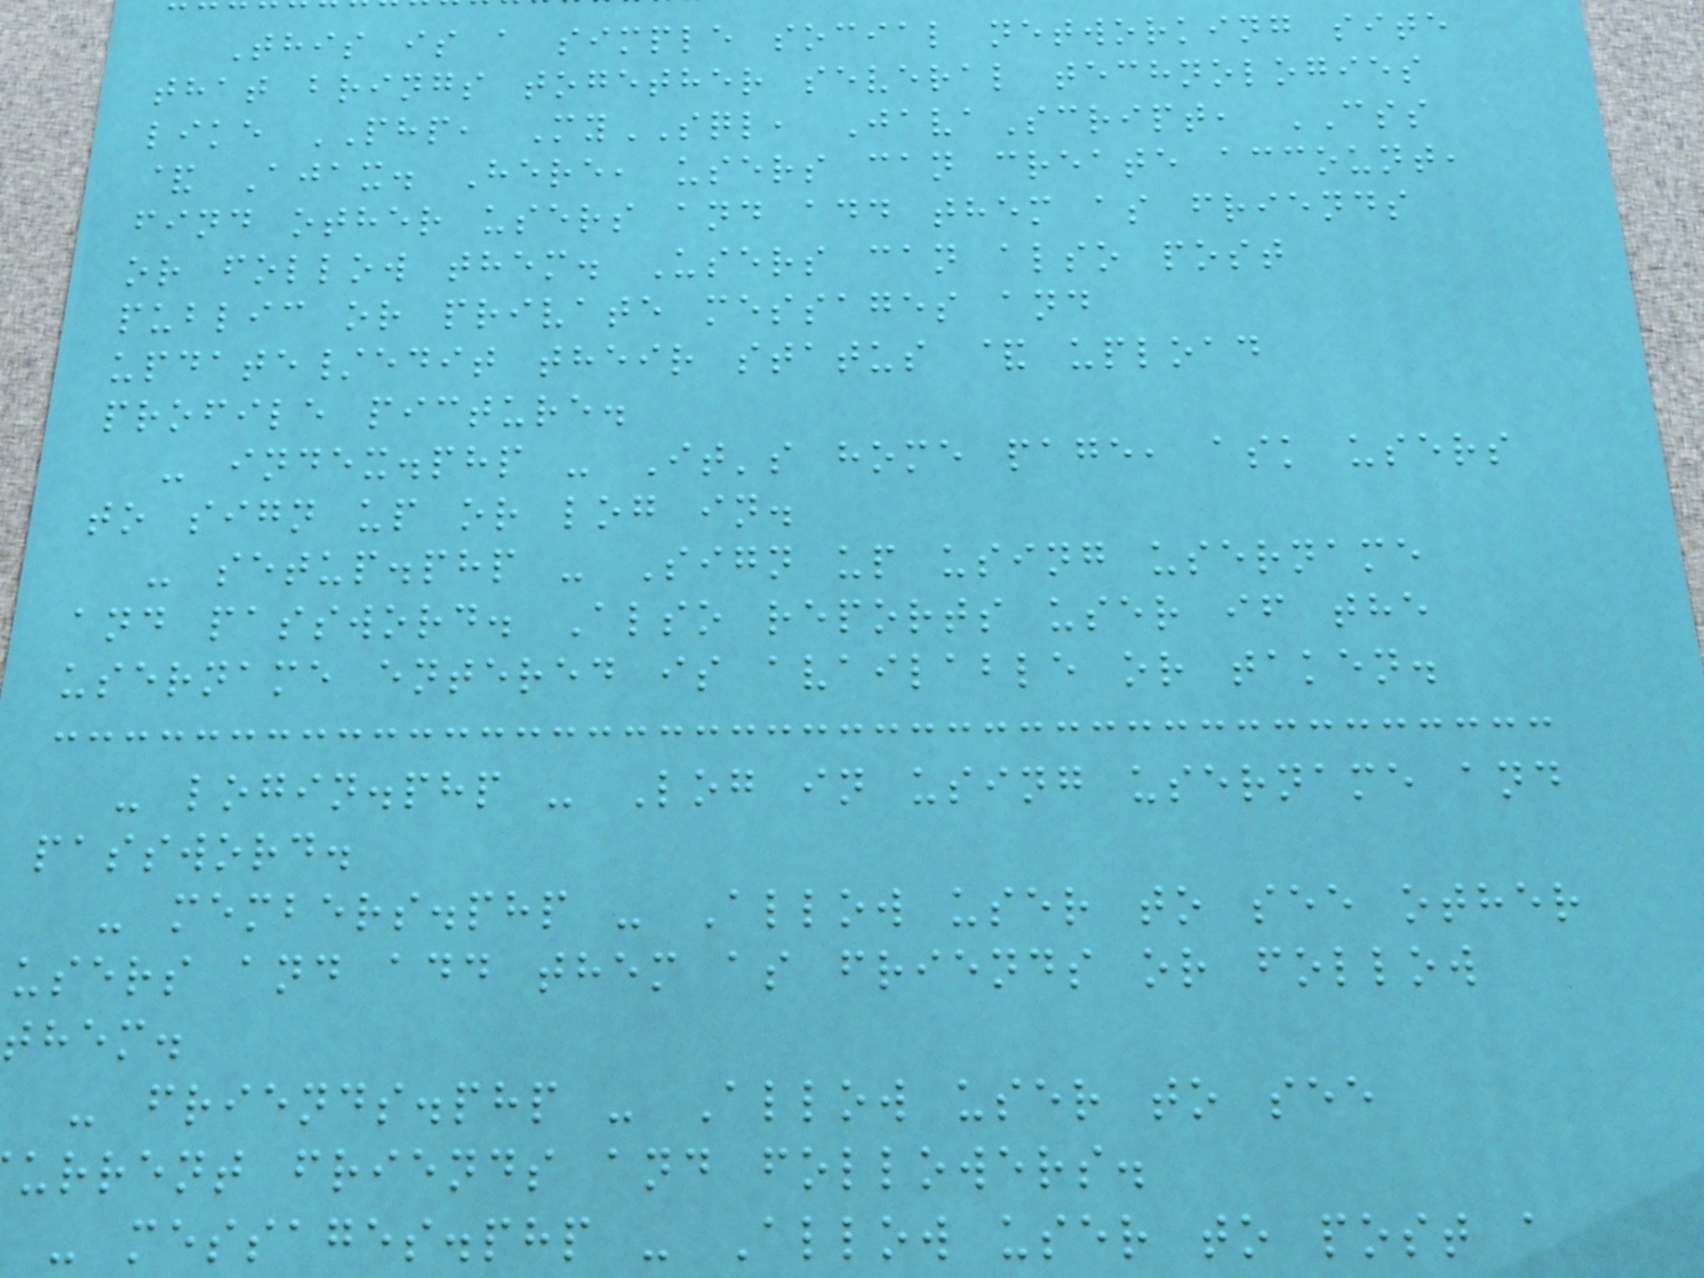This is a simple social networking site
that brings together several technologies
like PHP, MySQL, JavaScript, CSS
& Ajax. Here, users can create account,
find other users and add them as friends
or follow them. Users can also post
public or private messages and
update/edit their status & upload
profile picture.
- index.php - It's home page, ask users
to sign up or log in.
- setup.php - Sign up using username
and password. Also reports user if the
username entered is available or taken.
- login.php - Log in using username and
password.
- members.php - Allow user to see other
users and add them as friends or follow
them.
- friends.php - Allow user to see
urrent friends and followers.
- messages.php - Allow user to post a
